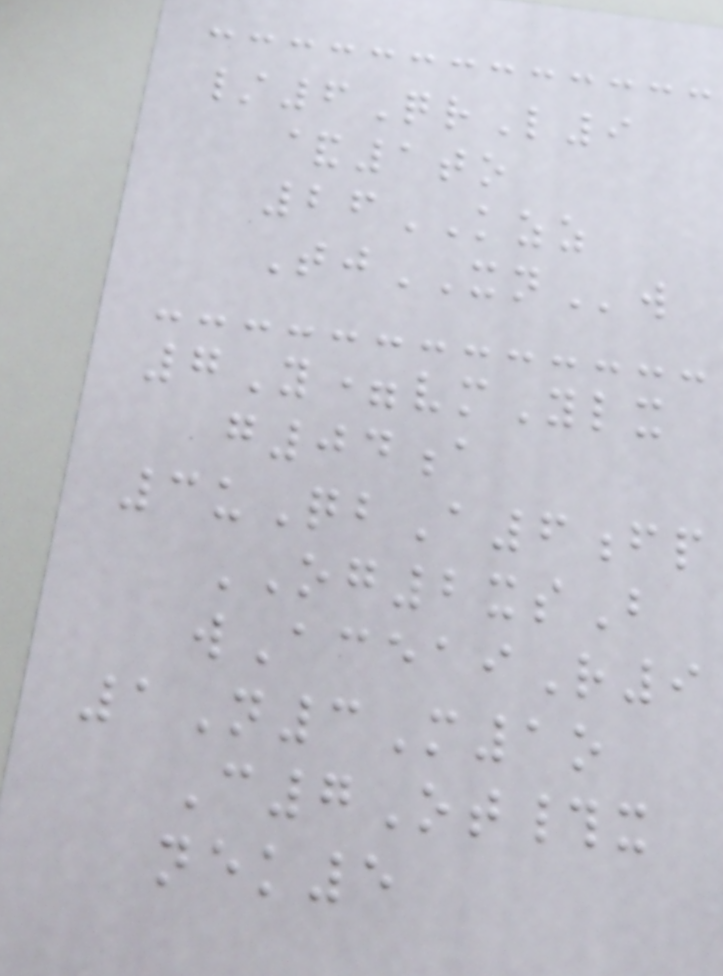/6QrL9
&1to
26KZZ
TjXNw
7Y=vmYlx
g04a
3uQbA6fp
OG2xsB
wAceaiR9
1N3M1o
C7Ot#x
nek5
